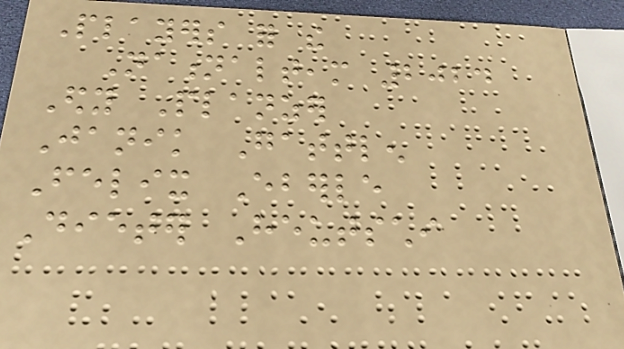Players for the
Nationalteam 2024
Edy Planzer
Janik Gattlen
Felix Eberle
Dieter Heutschi
